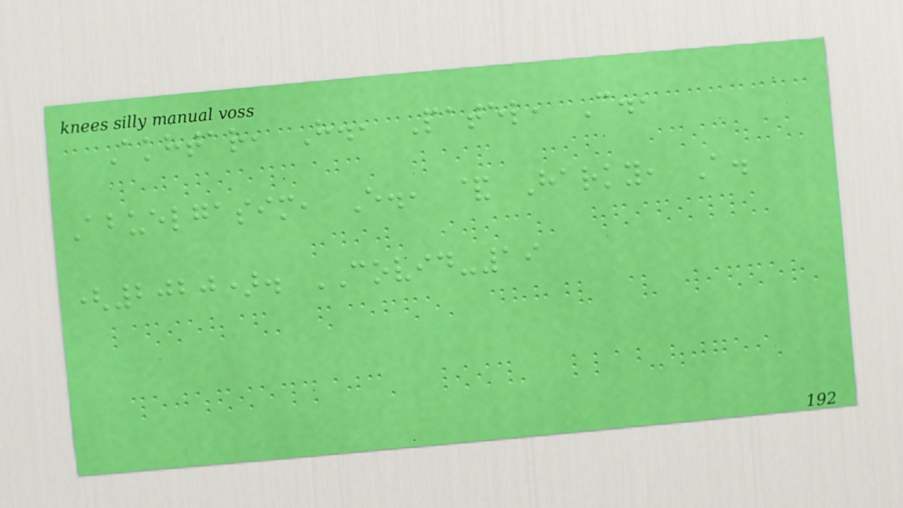Akhtar, H., Patel, C.,
Abuelgasim, E., & Harky, A.
(2020). COVID-19
